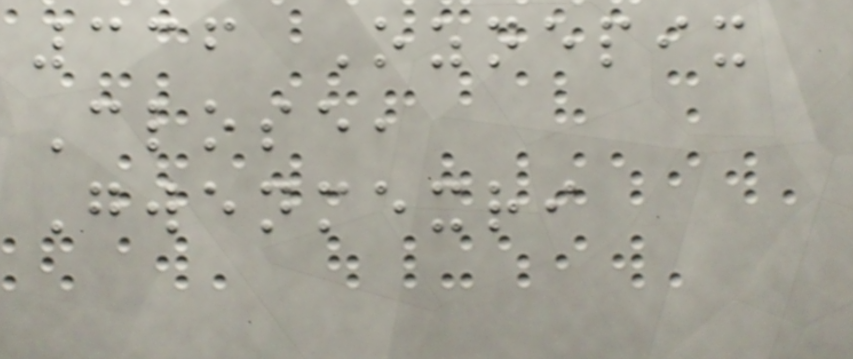336 Oznepix
Close,
Gwenmexri
